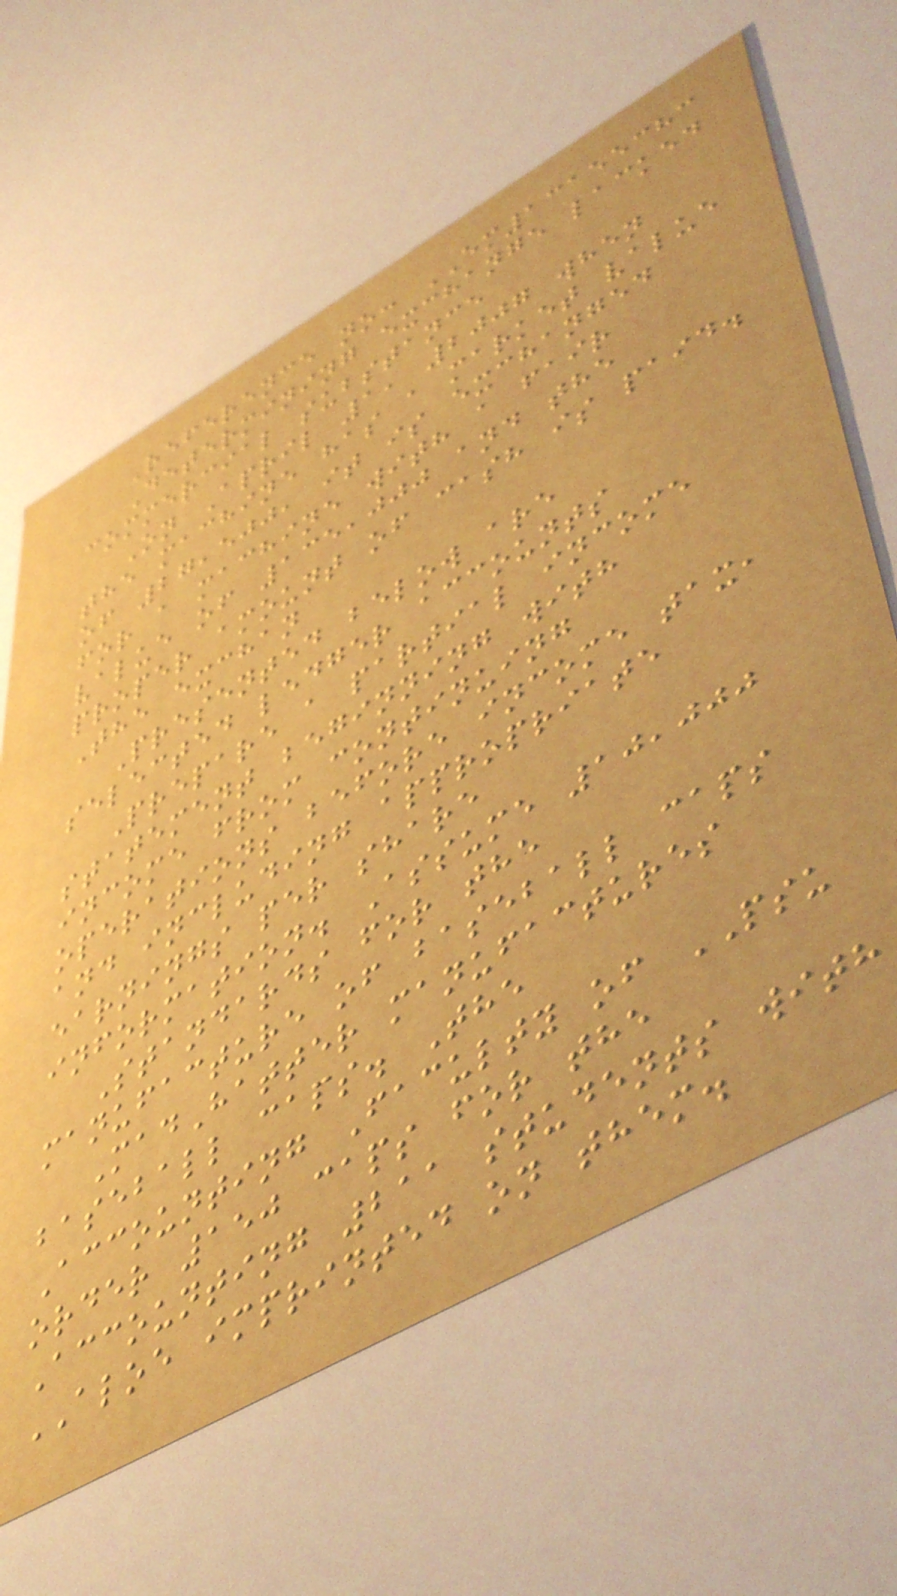Reference no: EM13155383
Determining exchange lacked
commercial substance
On April 1, 2007 when
the machine has a market value
of 27,500, it is exchanged
for a machine with a fair
value of 135,000 and the
proper amount of cash is paid.
The exchan
Presented below are
selected ledger accounts
Prepare a partial income
statement beginning with
income from continuing
operations before income tax,
and including appropriate
earnings per share
information. Assume 10,000
Standards for the
manufacture of baseball caps
MadHatter manufactures
baseball caps. The
Accounting Faculty of PSU
order 150 caps for the
Accounting 211 students with
ALOE imprinted on them.
